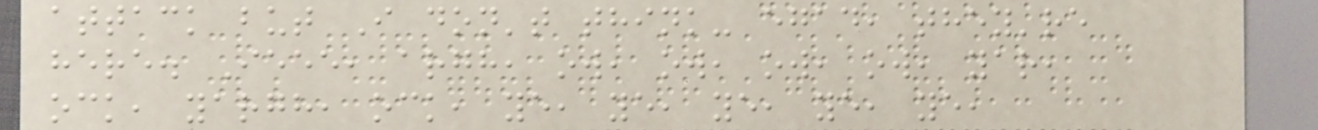attack but I don't think- egad, they're
here. Ieee, argh, ow, ow, ow, ow, yar,
ock, yargh, ock, ye, ye, ye, ye, ye,
